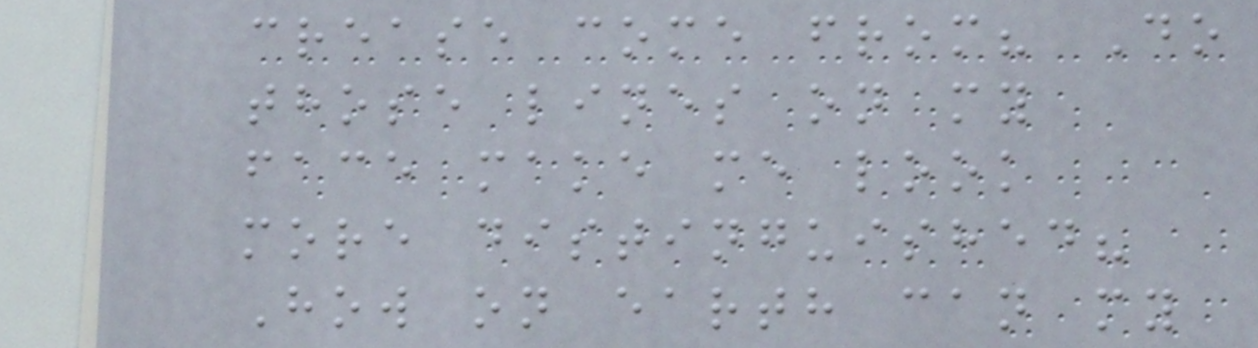crease come from? Do
those lines on my
face make me look
more distinguished?
How on earth can my
